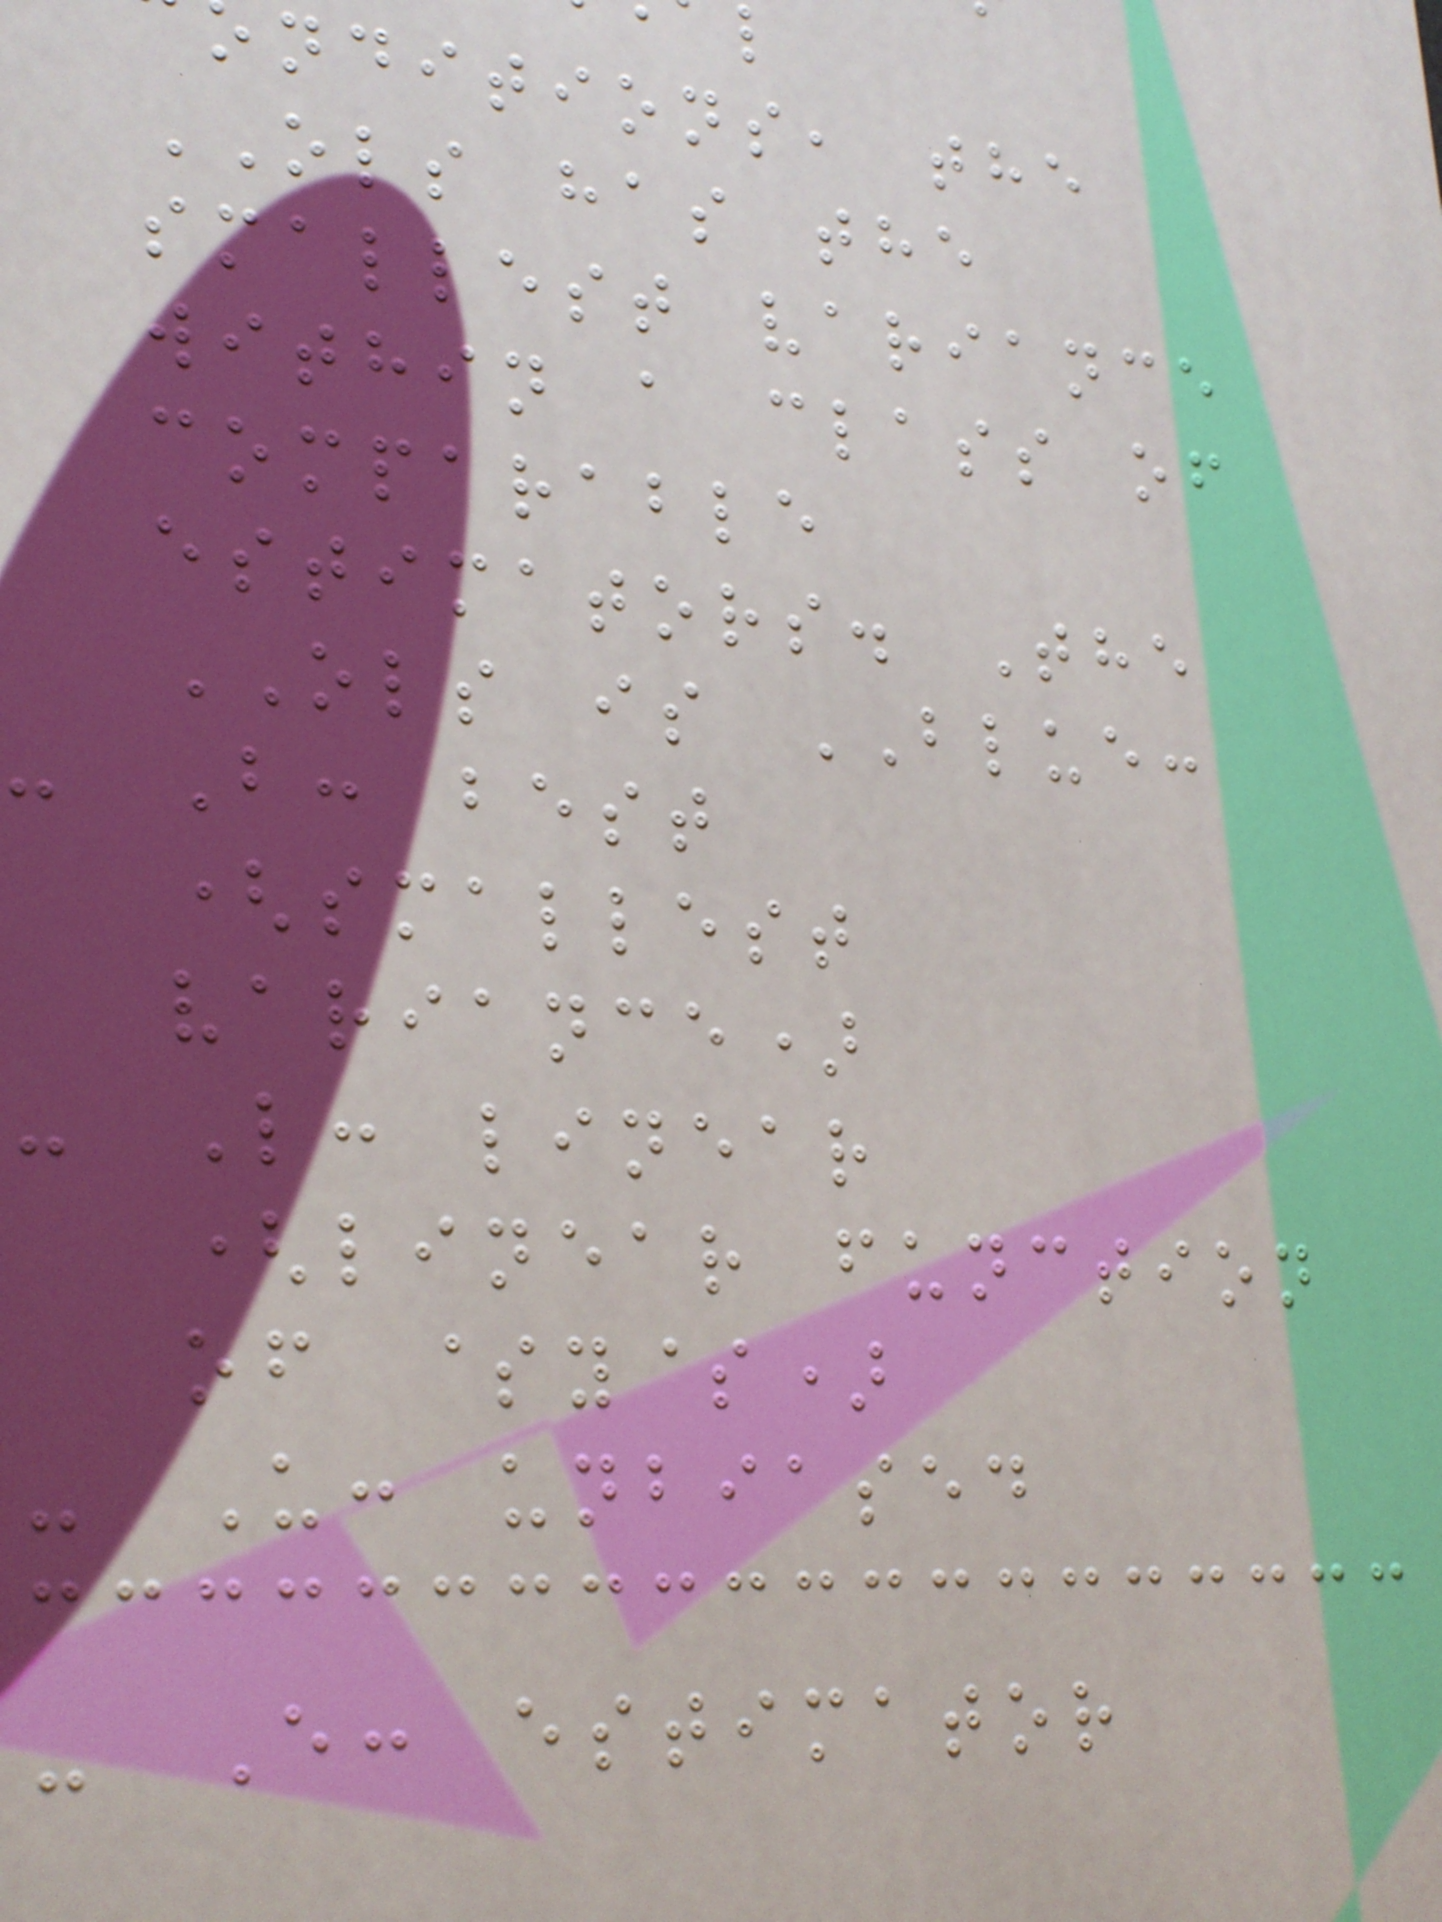nditions, the
OLS has the
smallest variance
within a class of
comparable
estimators. The
OLS is BLUE:
- B: best
(smallest
variance)
- L: linear
(linear function
of $y$)
- U: unbiased
- E: estimator
